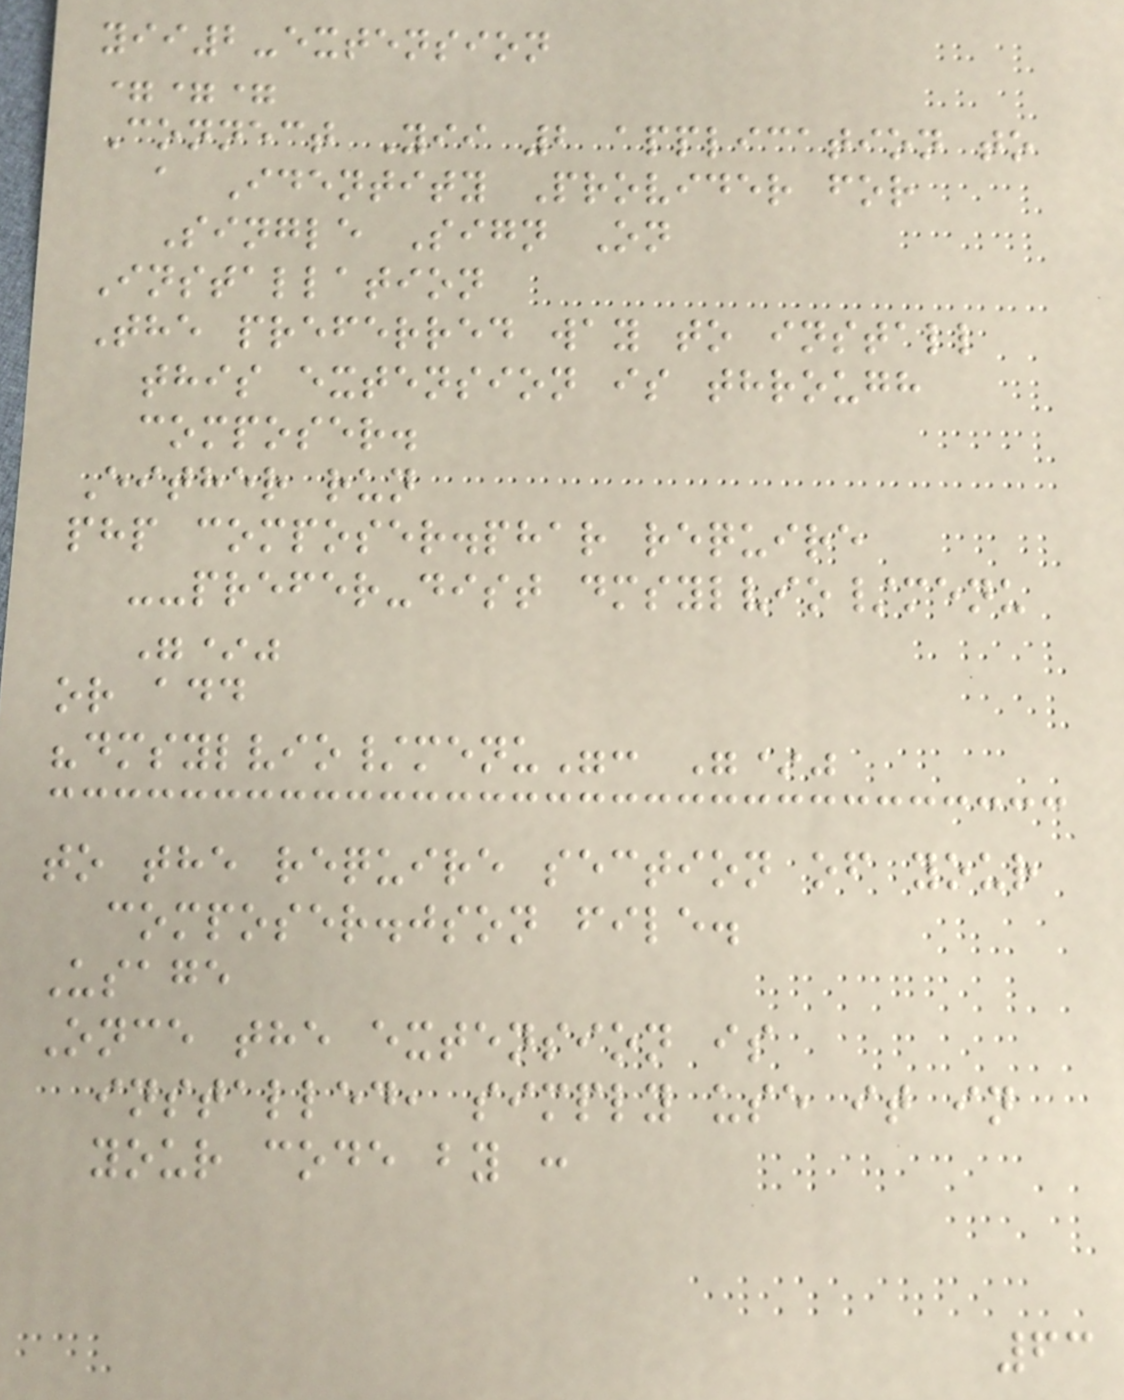yii2-extension
===
Connect Yii 2 application to
a Identity Provider for
Single Sign On
Installation
The preferred way to install
this extension is through
composer.
Either run
php composer.phar require
--prefer-dist dmsylvio/menu
"*"
or add
"dmsylvio/menu": "*"
to the require section of your
composer.json file.
Usage
Once the extension is
installed, simply use it in
your code by :
63
